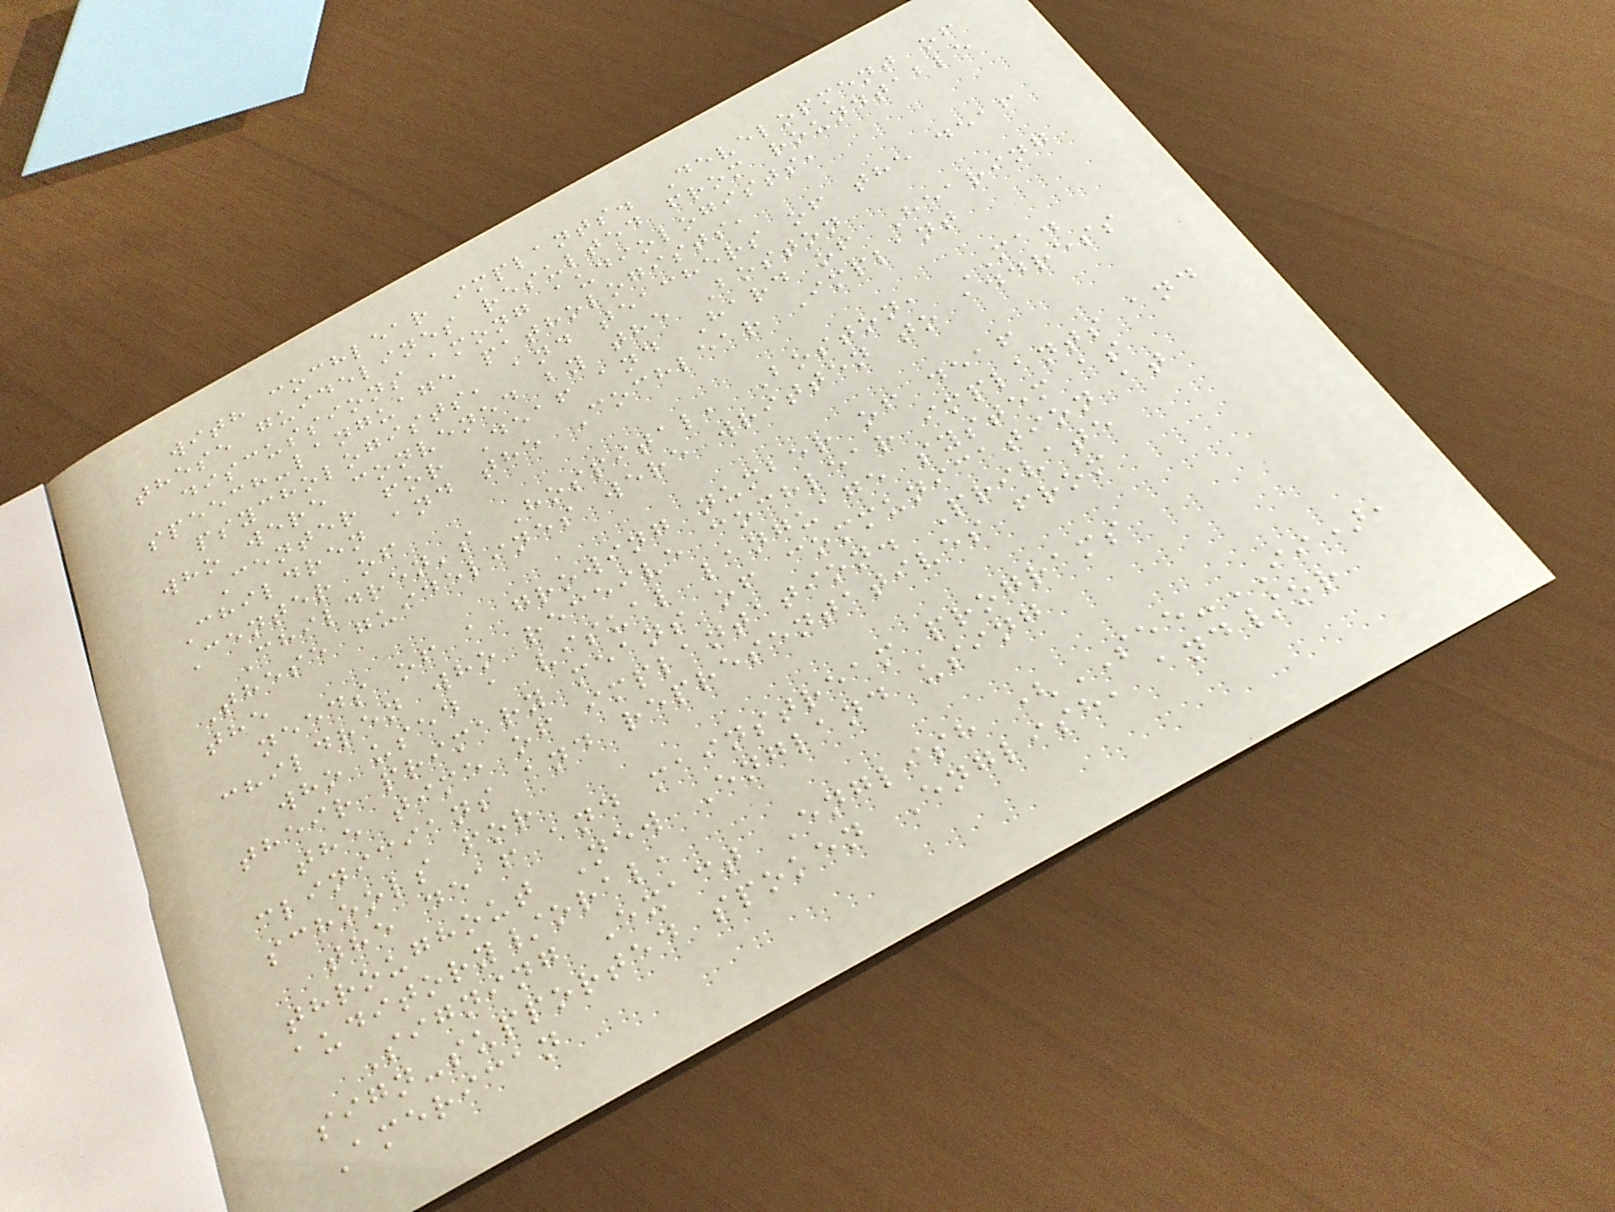with cochlear implants. Development of
these guidelines resulted from roundtable
discussions among audiologists,
speech-language pathologists,
psychologists, and teachers of the deaf
who were convened by the Boston
Center for Deaf and Hard of Hearing
Children and the Cochlear Implant
Center of
Children's Hospital, Boston, MA.
These guidelines were written to address
the
needs of a growing number of deaf
children who receive cochlear implants and
who used a visual language system as
their primary means of communication at
the time of implantation. Private
clinicians and representatives from
schools for
the deaf and mainstream programs
throughout New England using
auditory/oral,
Signing Exact English (SEE-II),
sign-supported spoken English, and/or
American
